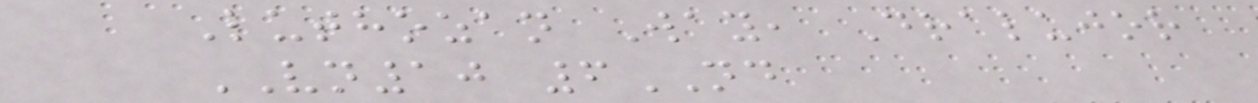Luthozan Way, Dralujor
VN10 6ND
